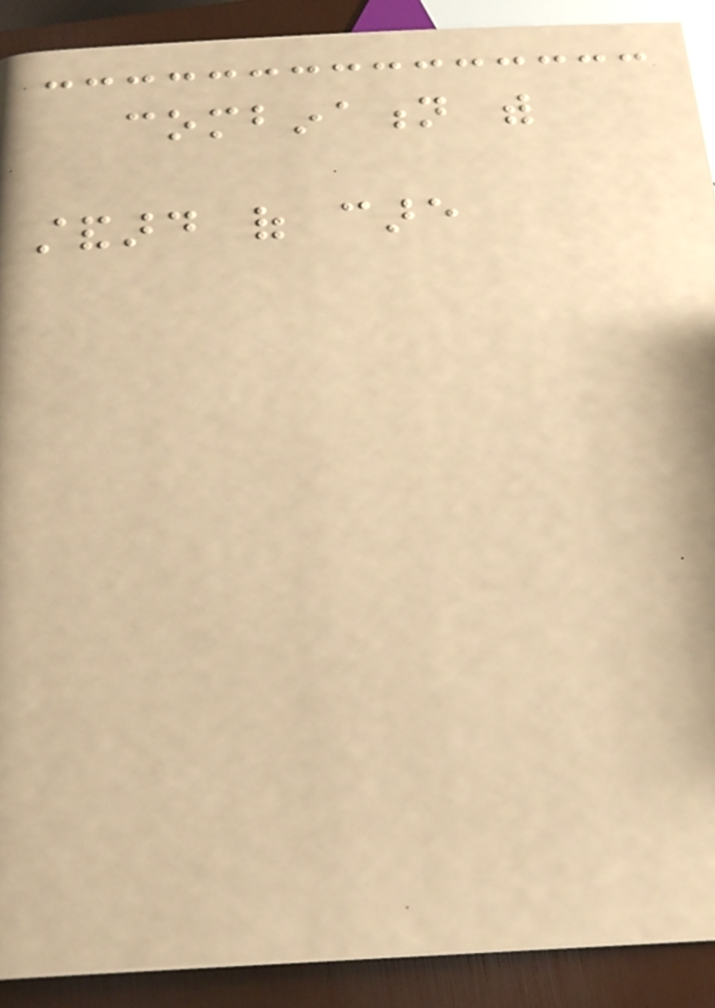combination with
standard of care
